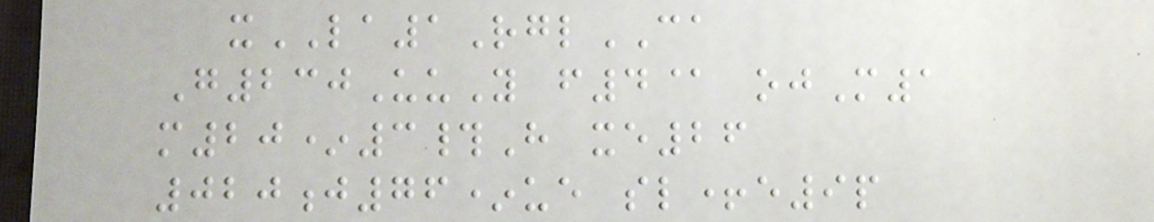xLA1RglCA
G230UuY f4@ ojM1
m20*3#H xe26
020j76*ue sl+e9p
